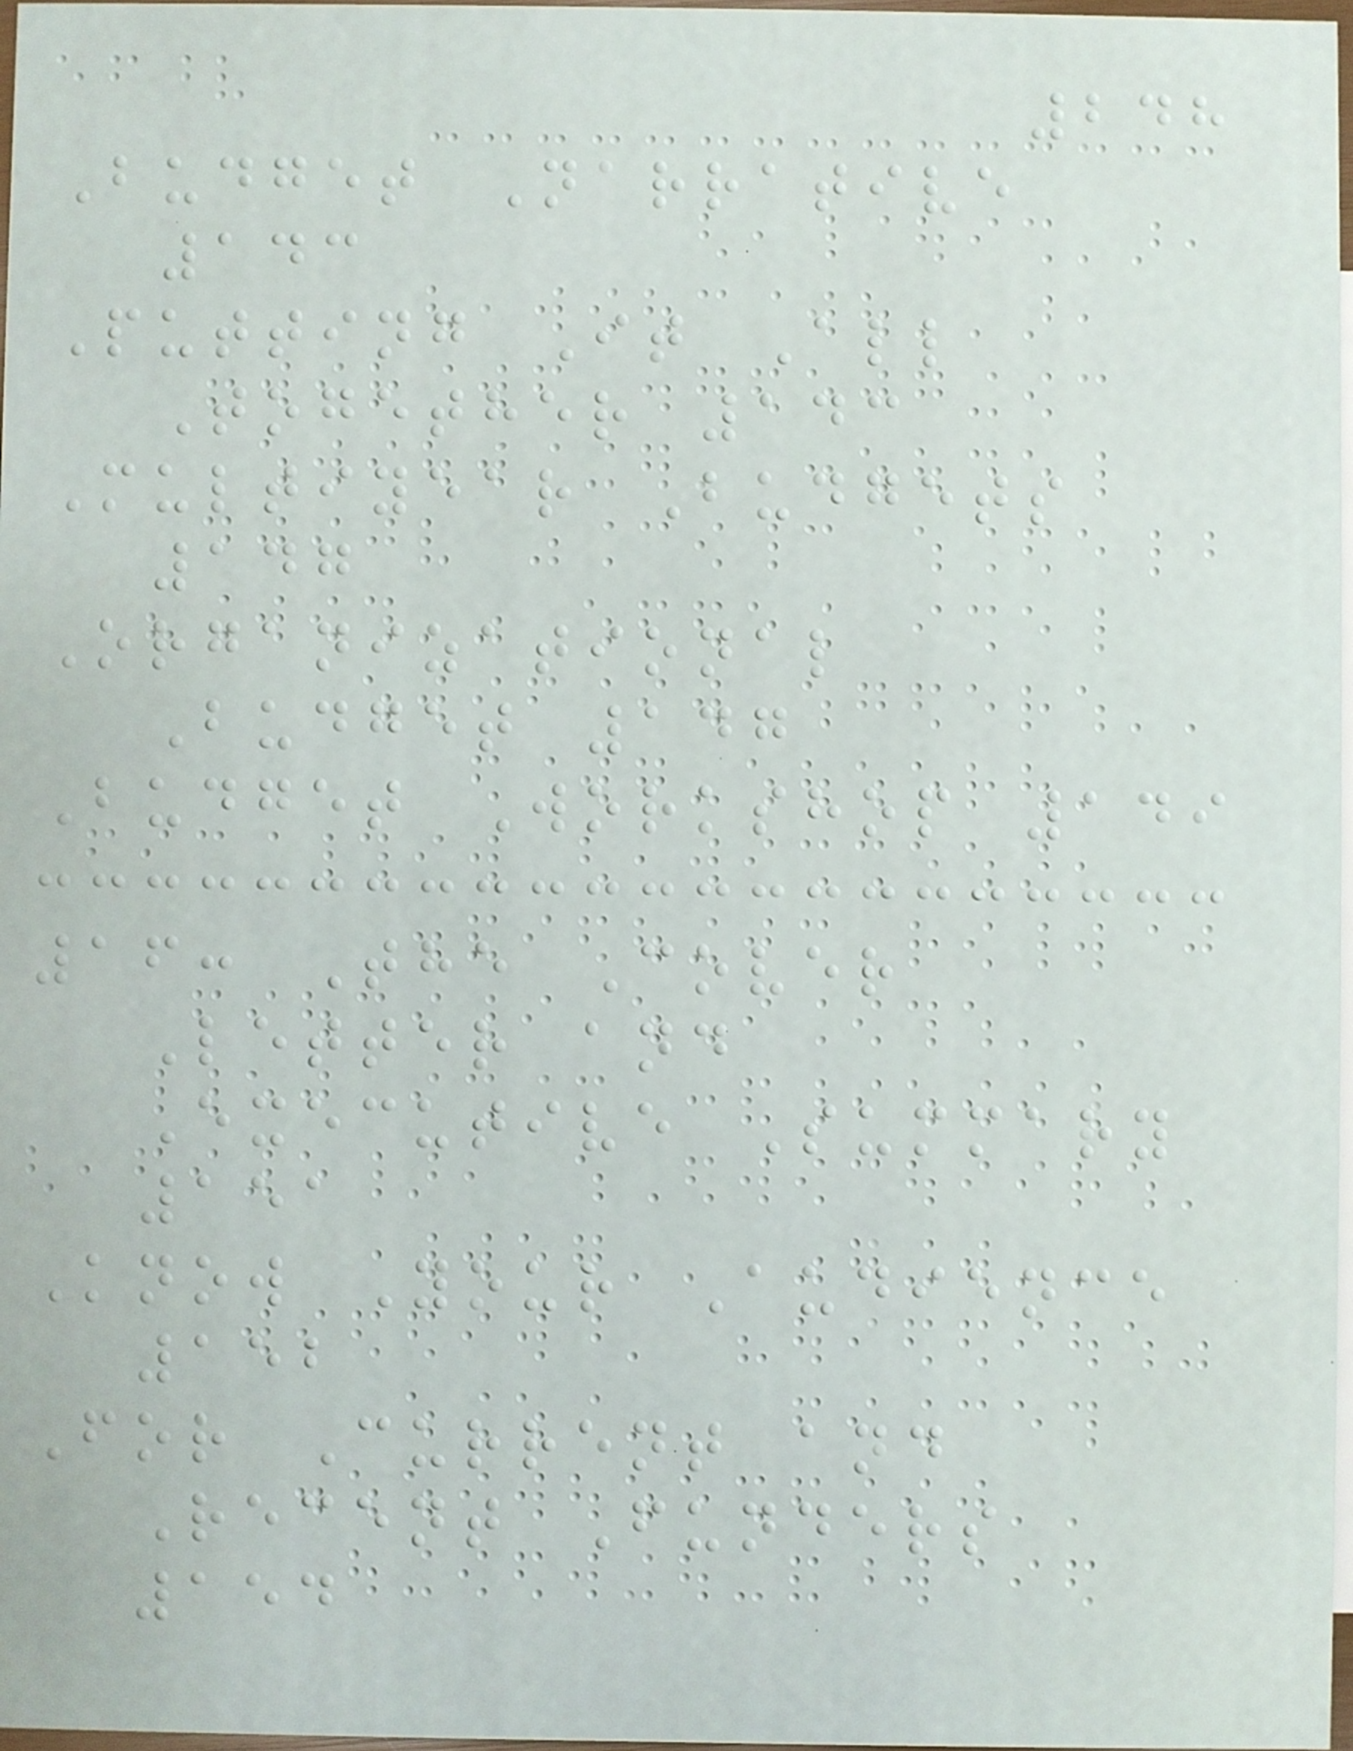248
Budget Narrative
143
Putting It All
Together 143
Multiyear Budgets
147
Organizational
Budget 147
Budget Workshop 149
16: The Cover
Letter and
Executive Summary
151
Know Your Audience
152
For Current and
Recent Funders
154
